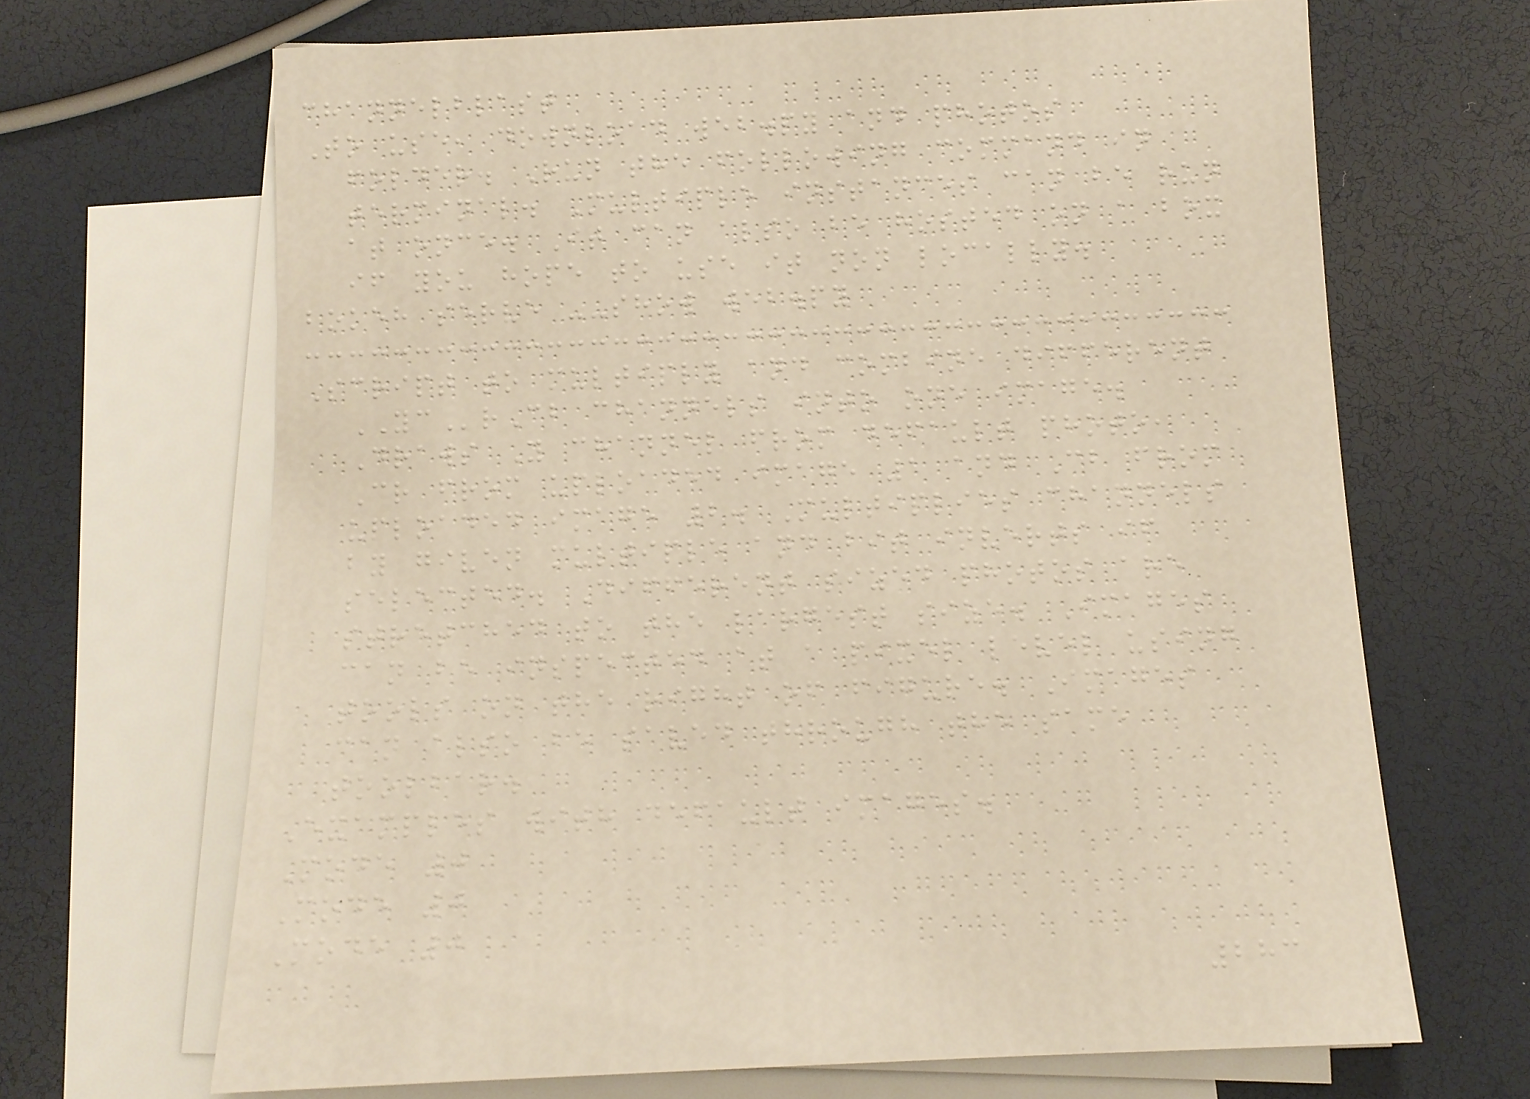channelblast
To use, download web.py and photos
folder. Run the following command in
terminal. Multiple instances can be run
at once. It can also be hosted on a box
if you hope to use it non locally.
bokeh serve --show web.py
Script to multiply and combine different
YCrCb channels into one image.
Draws Y channel from default photo,
Cr from uploaded image 1 and Cb from
uploaded image 2. Multiplies channels
by given multiple and bit inverts if
selected. Different sized photos are
stretched to the largest size. Images
can be inspected at a pixel level using
tools on the right of figure. Images
can also be saved through the same
toolbar.
Examples with default images.
Mode 0
Mode 0
Mode 0
283
